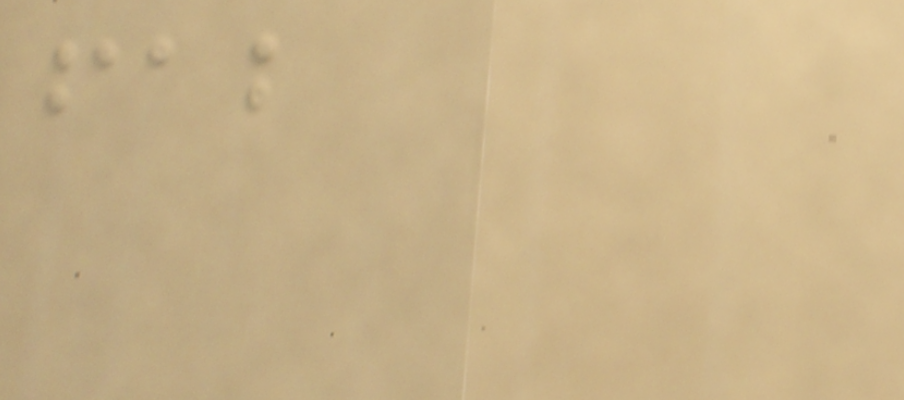fab
